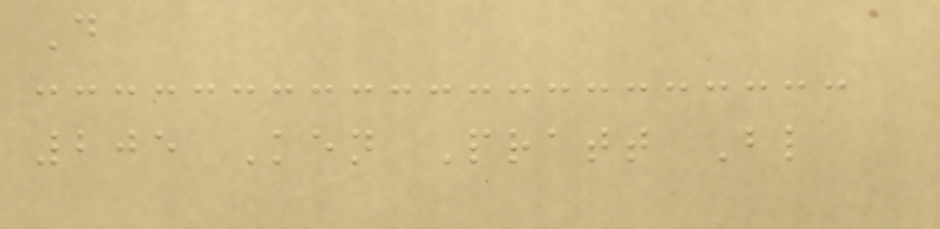D
205 Ken Pratt Bl
